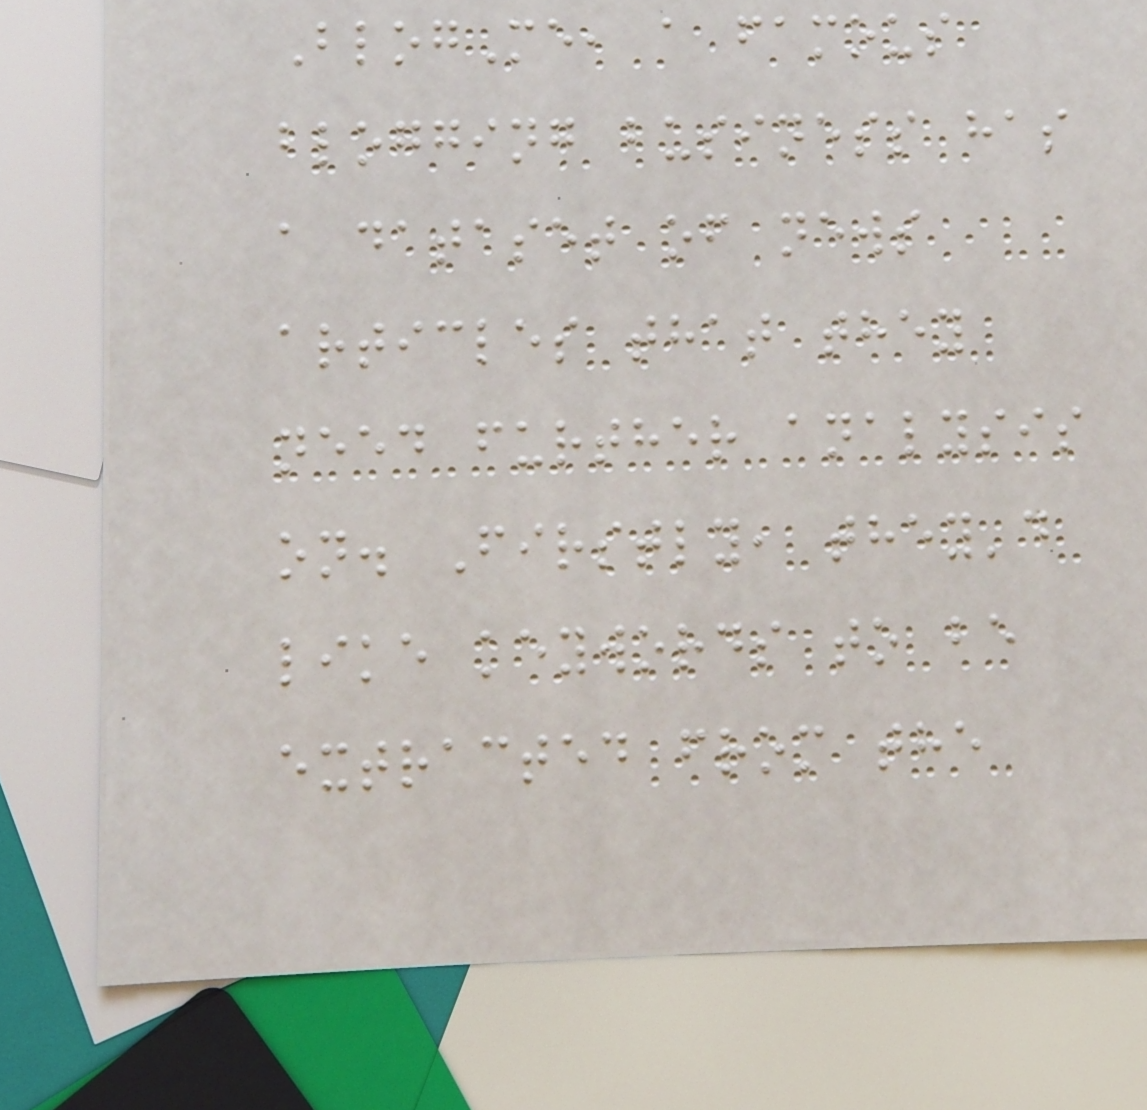BlogMe, a famous
blogging business has
a dataset of news
articles that they
need further analysis
on. Firstly, they'd
like keywords to be
extracted from the
